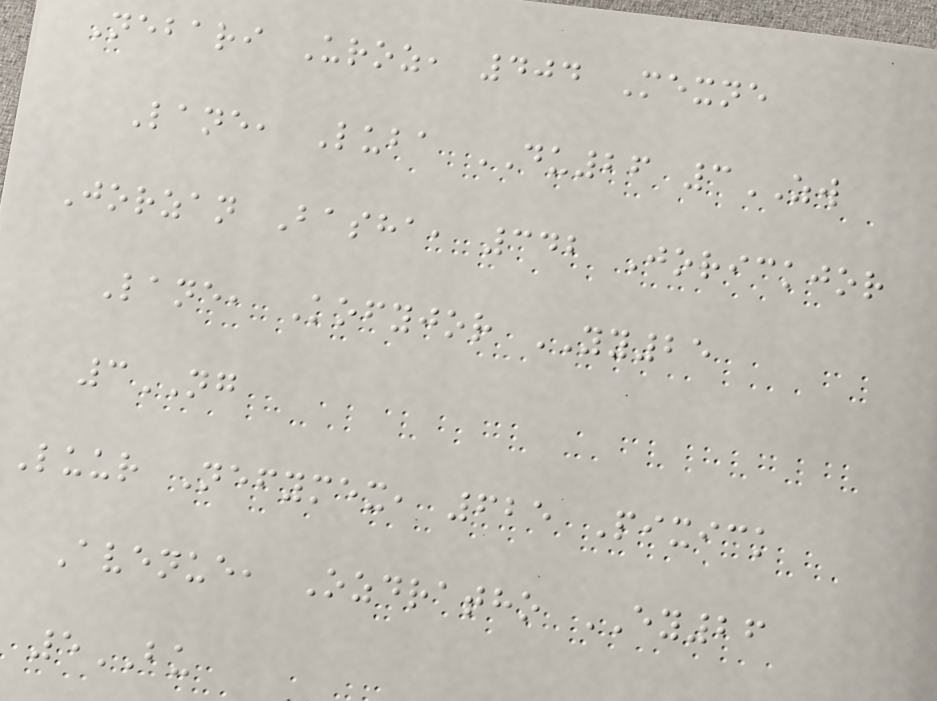Nebari Uroz, 404 Mexne
Lane, Luba DU26 3ZW
Jorzan Basha, 342 Jorickjor
Lane, Kofyjor YY25
3NG
Luur Nefymex, 625 Pixick
Avenue, Ozdratho EY26
5BU
